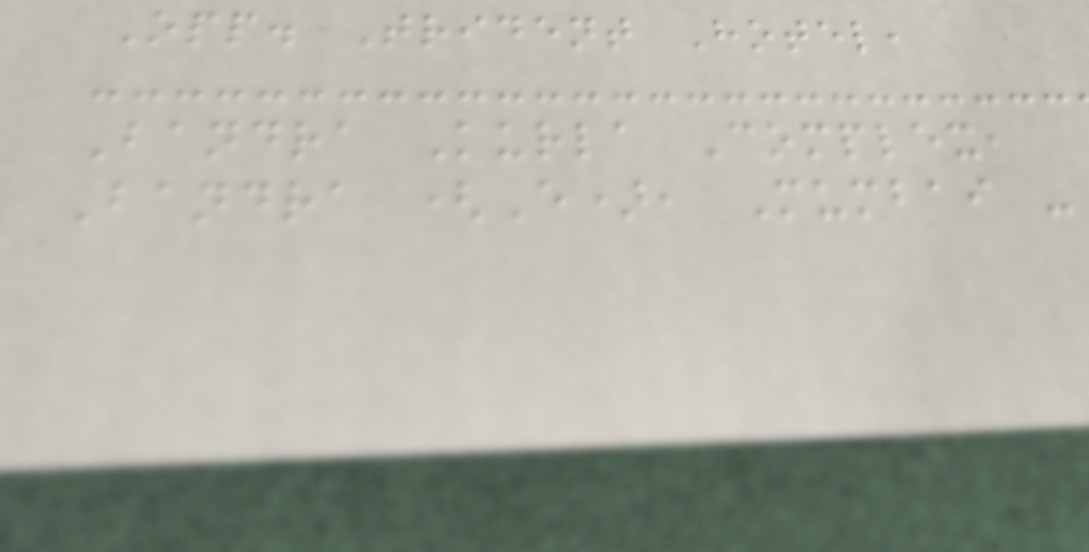Opp. Trident Hotel,
Bandra Kurla Complex,
Bandra (E), Mumbai -
